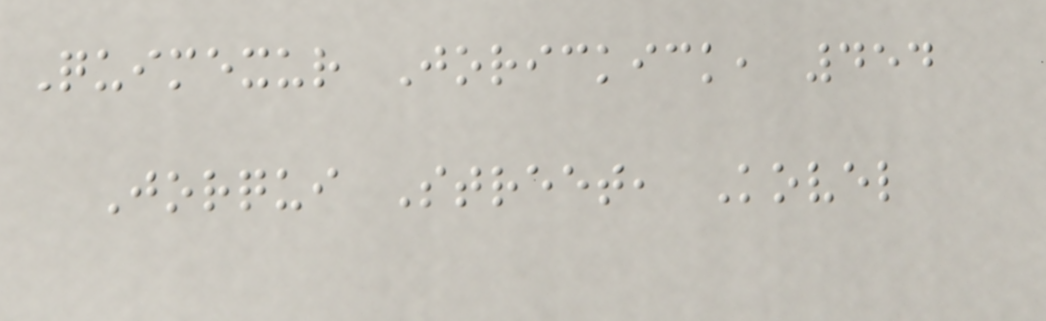Quimexur Jorickick, 454
Jorqui Street, Kovel
